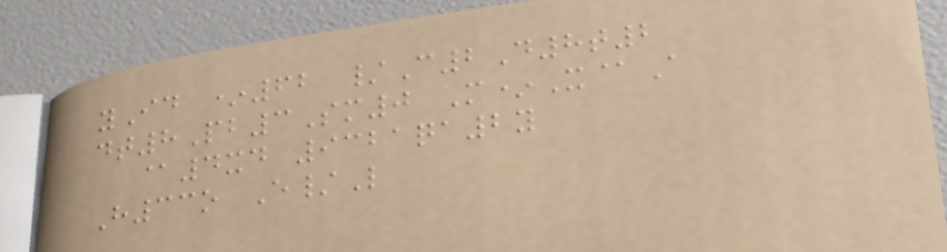yId *62 /C2D8t2
dt8Pb3Sm0 M*X@A
@4xd 9321qa2y
H33o E/L
